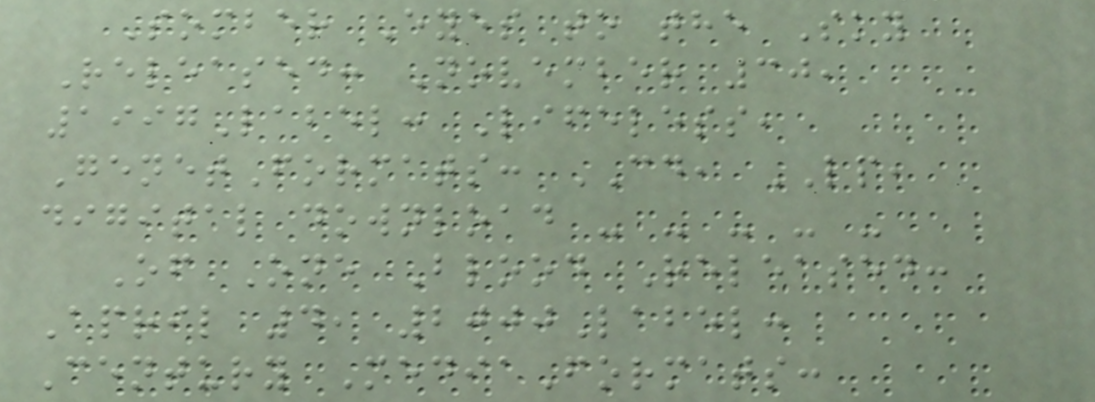Somber Eyes to the Sky
Released: November 30,
1997Label: Lifeless,
GenetFormats: CD, LP,
digital download - - - - -
Of One Blood Released:
April 4, 2000Label:
Century MediaFormats:
